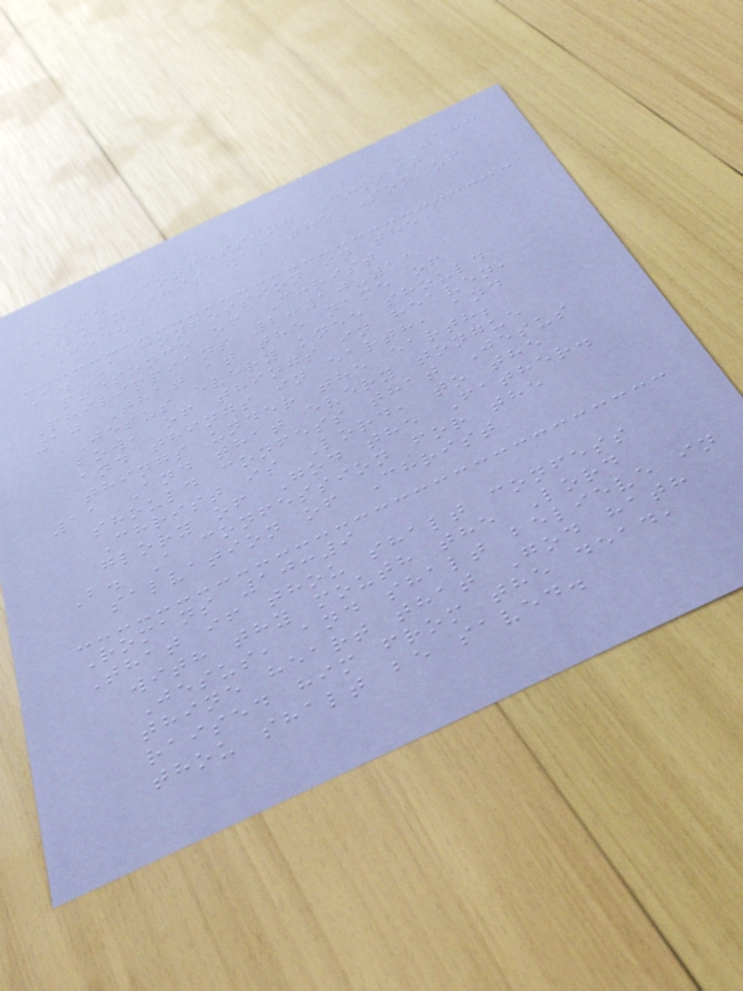188
III. Confessing Christ
"Truly this was the Son of
God."
A. A confession in the
presence of Christ
Philippians 2:10-11
10 That at the name of
Jesus every knee should
bow, of things in heaven,
and things in earth, and
things under the earth;
11 And that every tongue
should confess that Jesus
Christ is Lord, to the
glory of God the Father.
B. A confession for the
salvation of Christ
Romans 10:9
That if thou shalt confess
with thy mouth the Lord
Jesus, and shalt believe in
thine heart that God hath
raised him from the dead,
thou shalt be saved.
